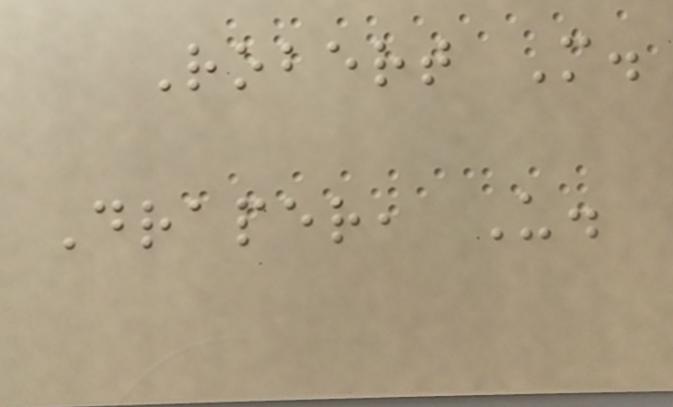Robert M.
Draper, U.
